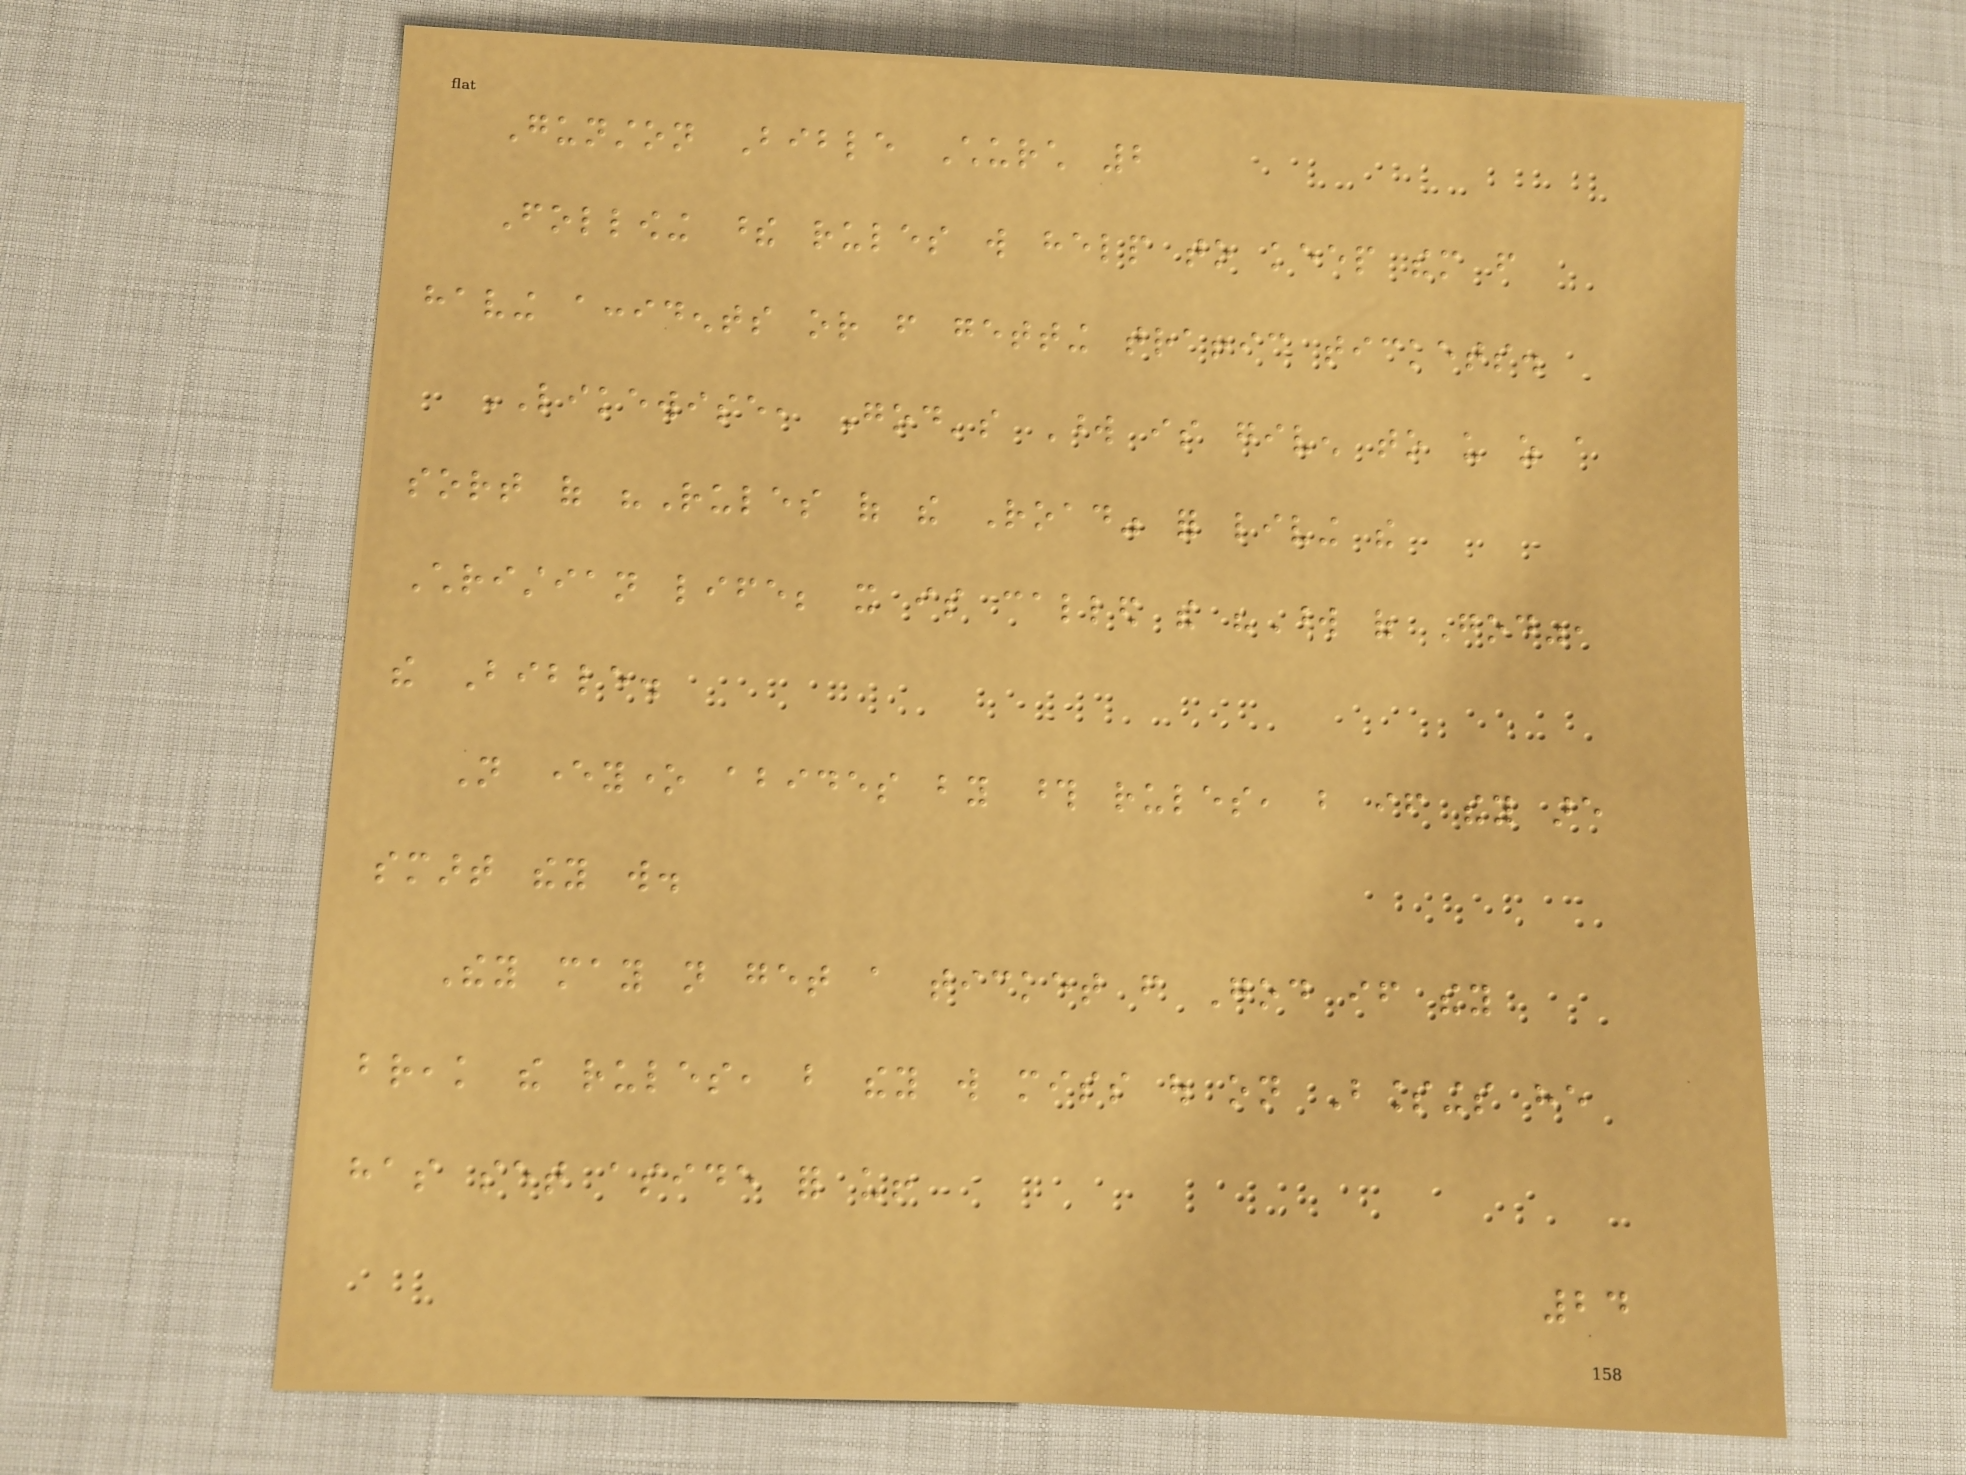Gunston Bible Church 2
Following these rules will help to keep them from
having accidents or from getting traffic tickets.
LIKEWISE, God's Word is given to us as a
sort of "Rules of the Road" for living the
Christian life; it is called the "Word of God",
the Bible.
Not everyone abides by those rules, but if they are
smart they will.
They may not get a ticket from God if they
break the rules, but they will miss out on Blessings he
has set aside for us!
24
